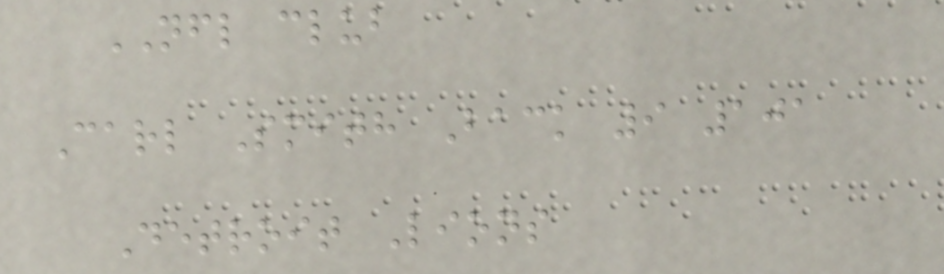NFL club
Carl Smith Back 9 101
Detroit Lions
